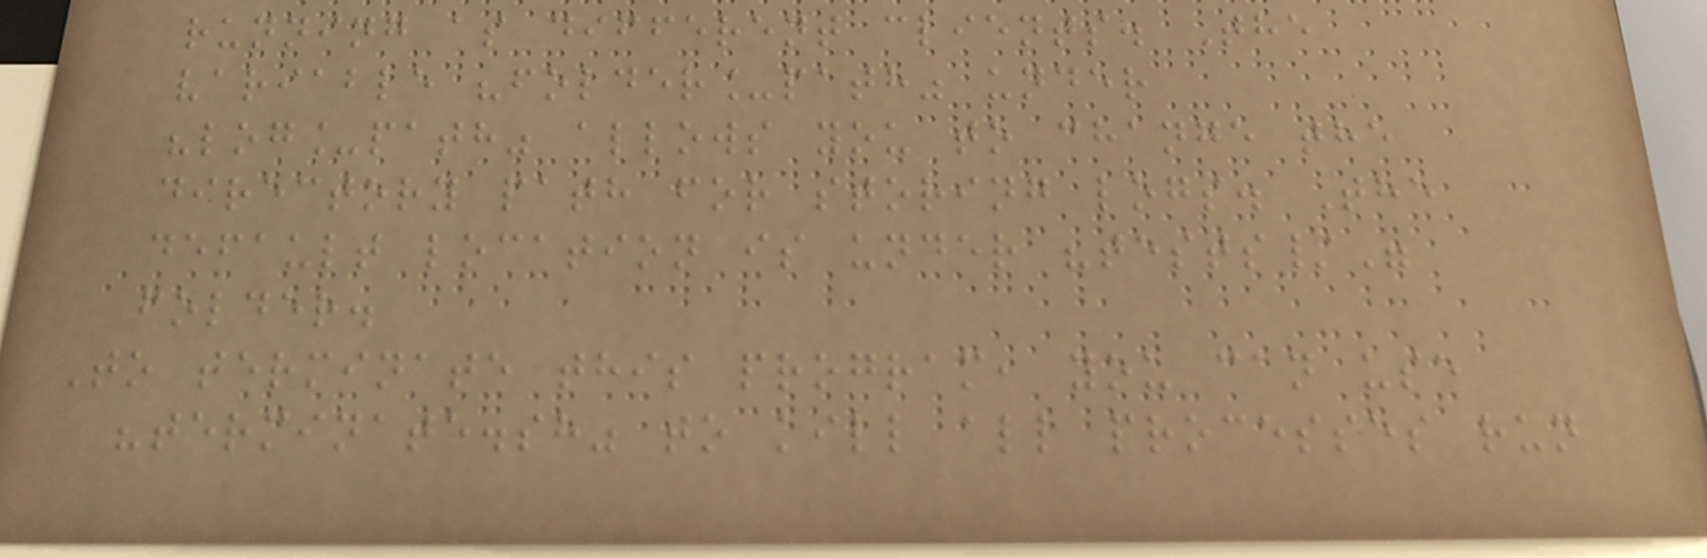running as different clients. The
variable "folder_path" under
"log_path" allows you to change the
directory path for storing logs. The
default location is under "tests/"
folder.
To terminate this program, you can use
"terminate.sh" to kill all processes run
